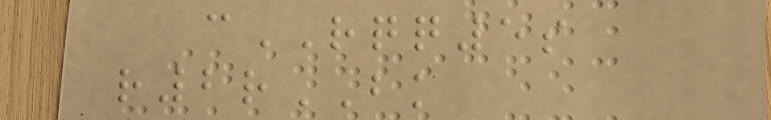cRQQ5s
r2rBK
